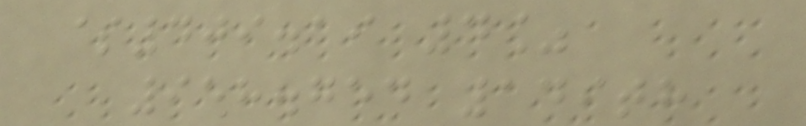$409.19 4%
958.754 149th
